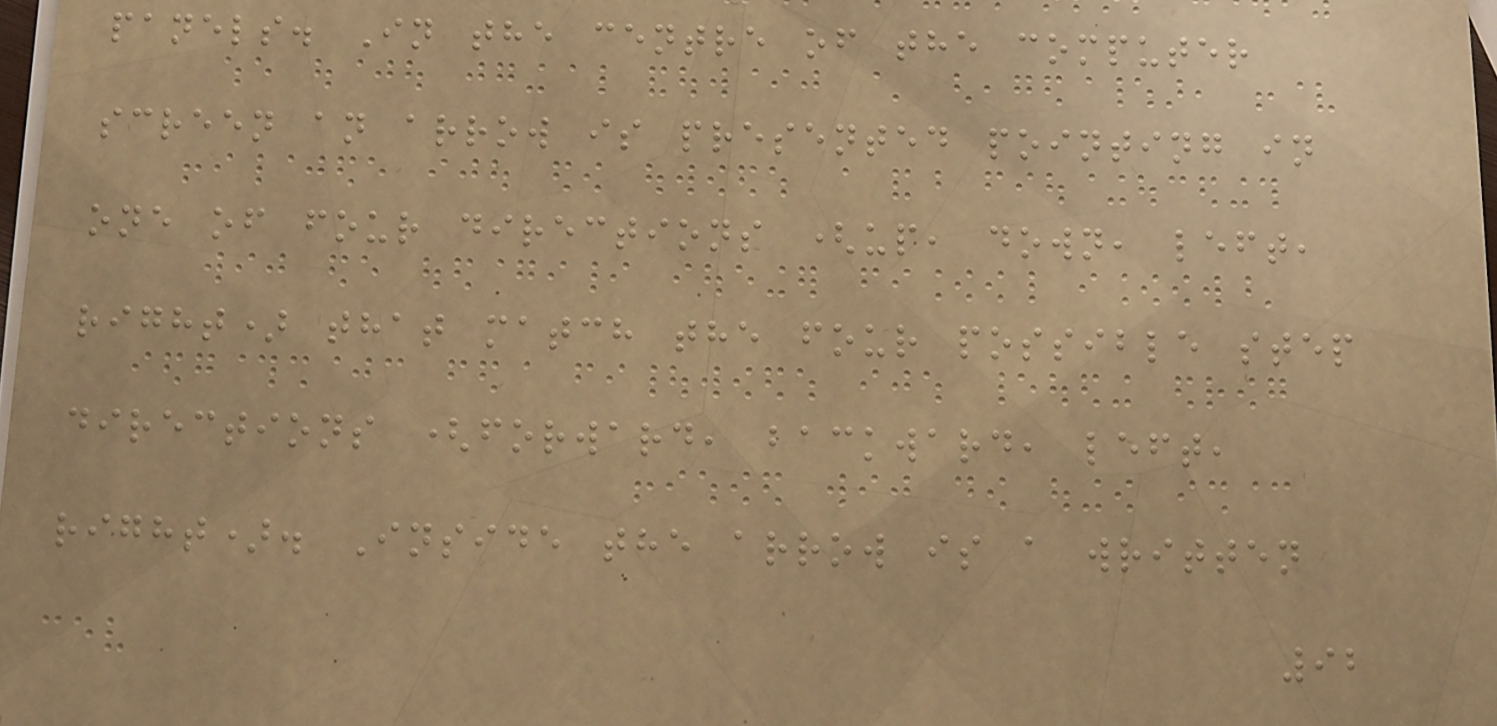panels. In the centre of the computer
screen an arrow is presented pointing in
one of four directions (up, down, left,
right) that match the four possible step
directions (forward, backward, left,
right). Inside the arrow is a written
92
